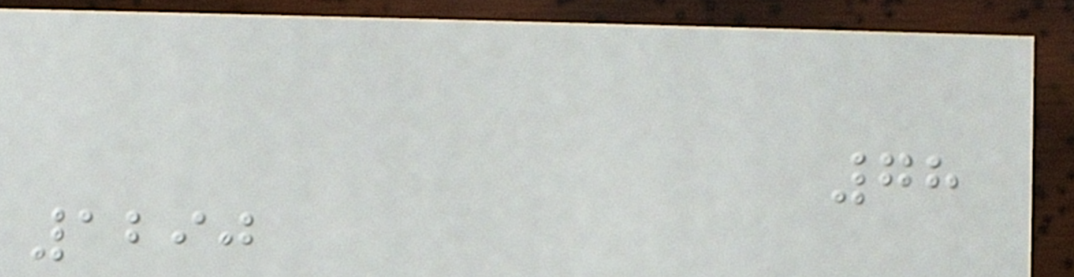78
1290
